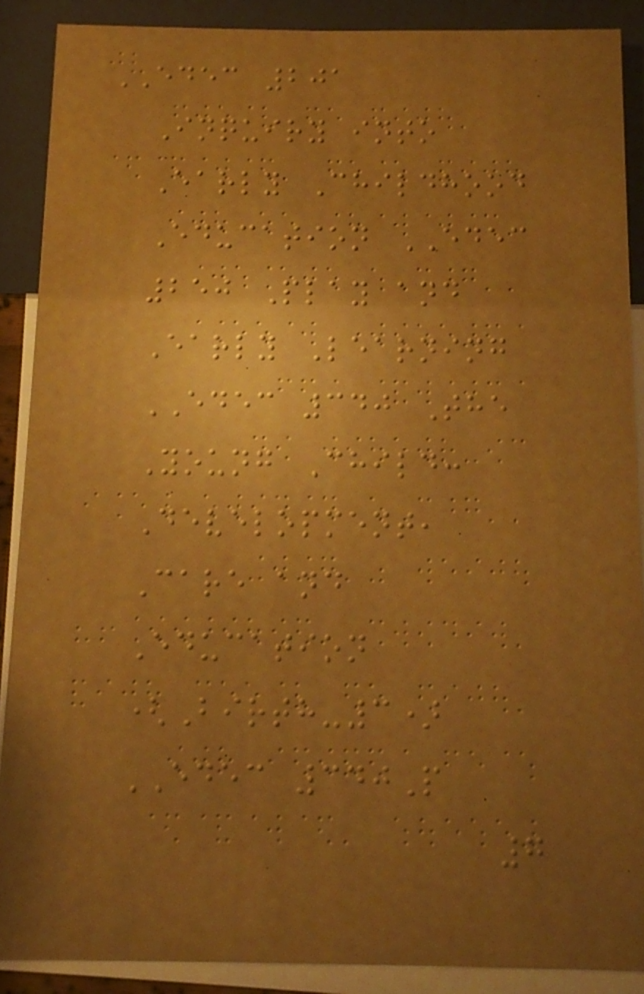EDEC 201
Inquiry into
Early Childhood
Education EDEC
250 Play and
Early Learning
EDEC 340 The
Young Child:
Development,
Care and
Education
(Birth-3)
EDEC 340P
7
